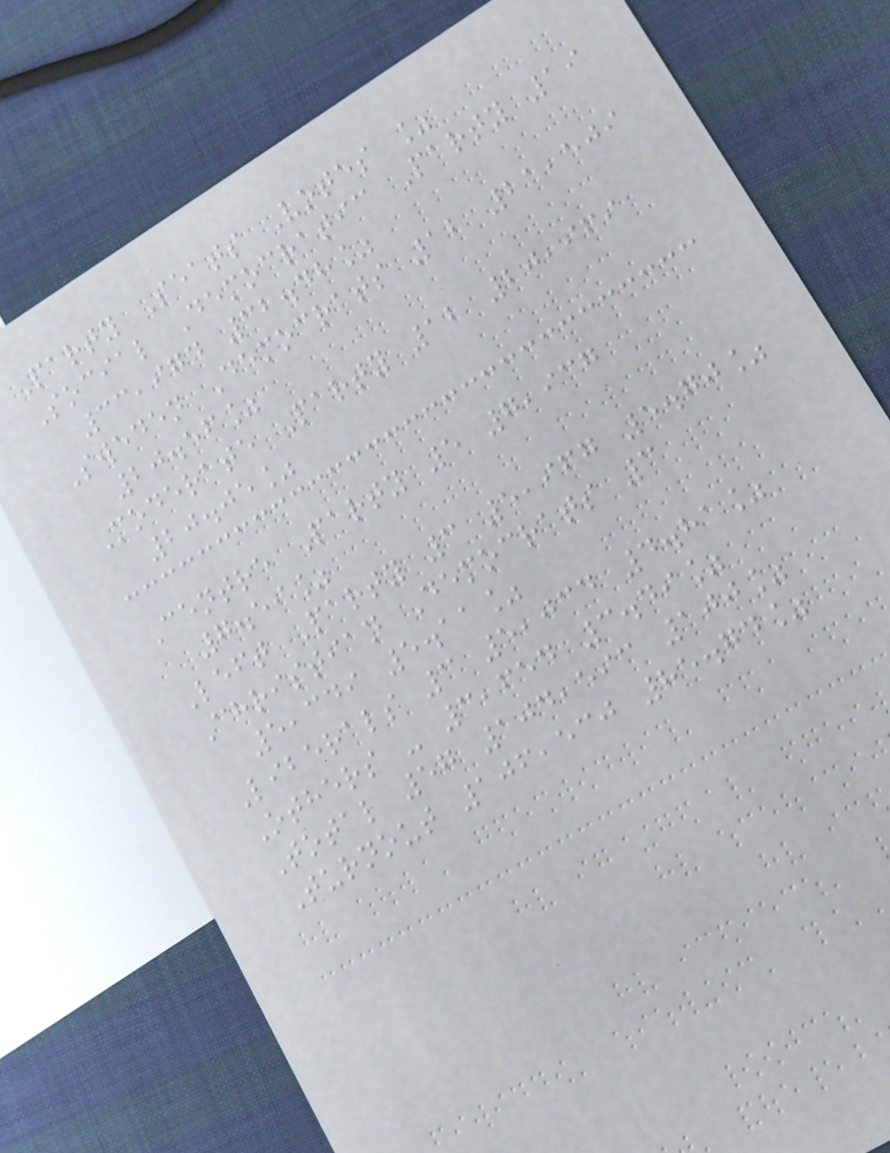Party Seats Votes %
Social Democratic Party 19
33,974 32.48%
Sweden Democrats 12 21,509
20.56%
Moderate Party 12 20,969
20.05%
Centre Party 5 7,937
7.59%
Left Party 3 5,967 5.70%
Christian Democrats 3
5,349 5.11%
Liberals 3 5,034 4.81%
Others - 3,654 3.49%
Total 57 104,593 100%
Turnout 106,530 85.74%
